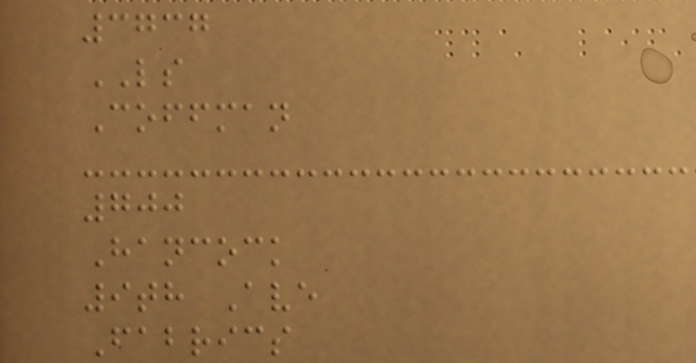3737
LS
Coffman
700
Hancock
9th Ave
Fabrics
